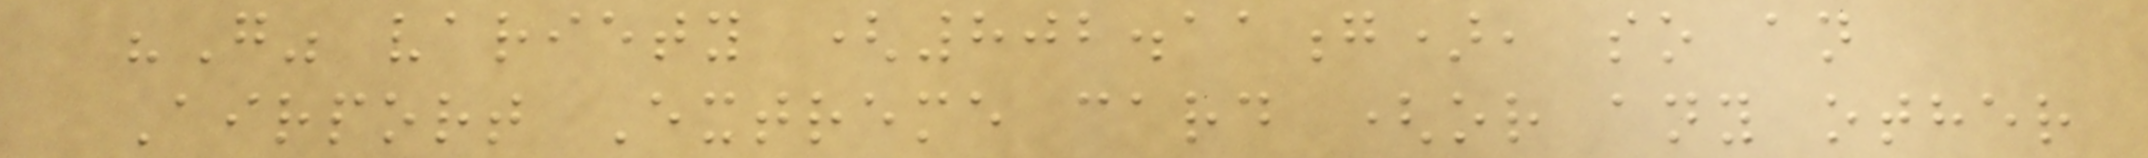"G" variety (802.11g), so an
Airport Extreme card (or any other
